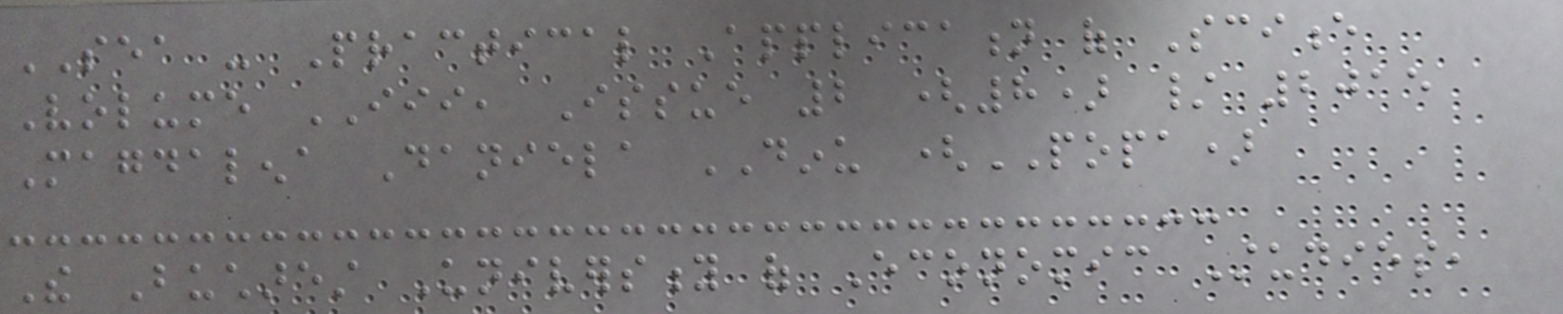SEA - Practical Application of Science
Volume III, Issue 2 (8) / 2015
Magdalena Daniela DINU (POPA)
The Bucharest University of Economic Studies,
